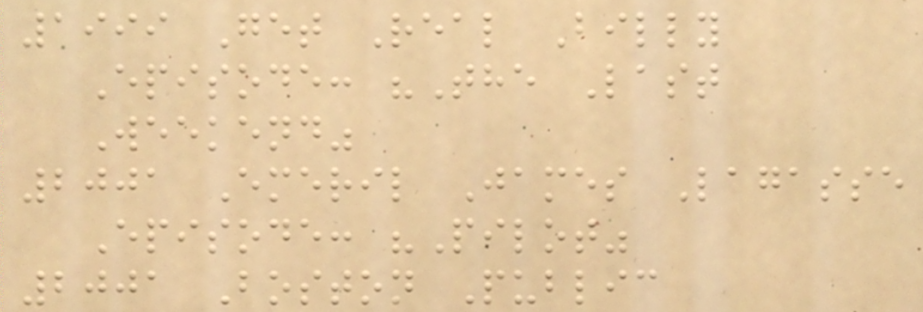1999 Get Real Billy
Episode: "The Last
Weekend"
2001 Emeril James Lagasse
Episode: "Pilot"
2001 Boston Public
